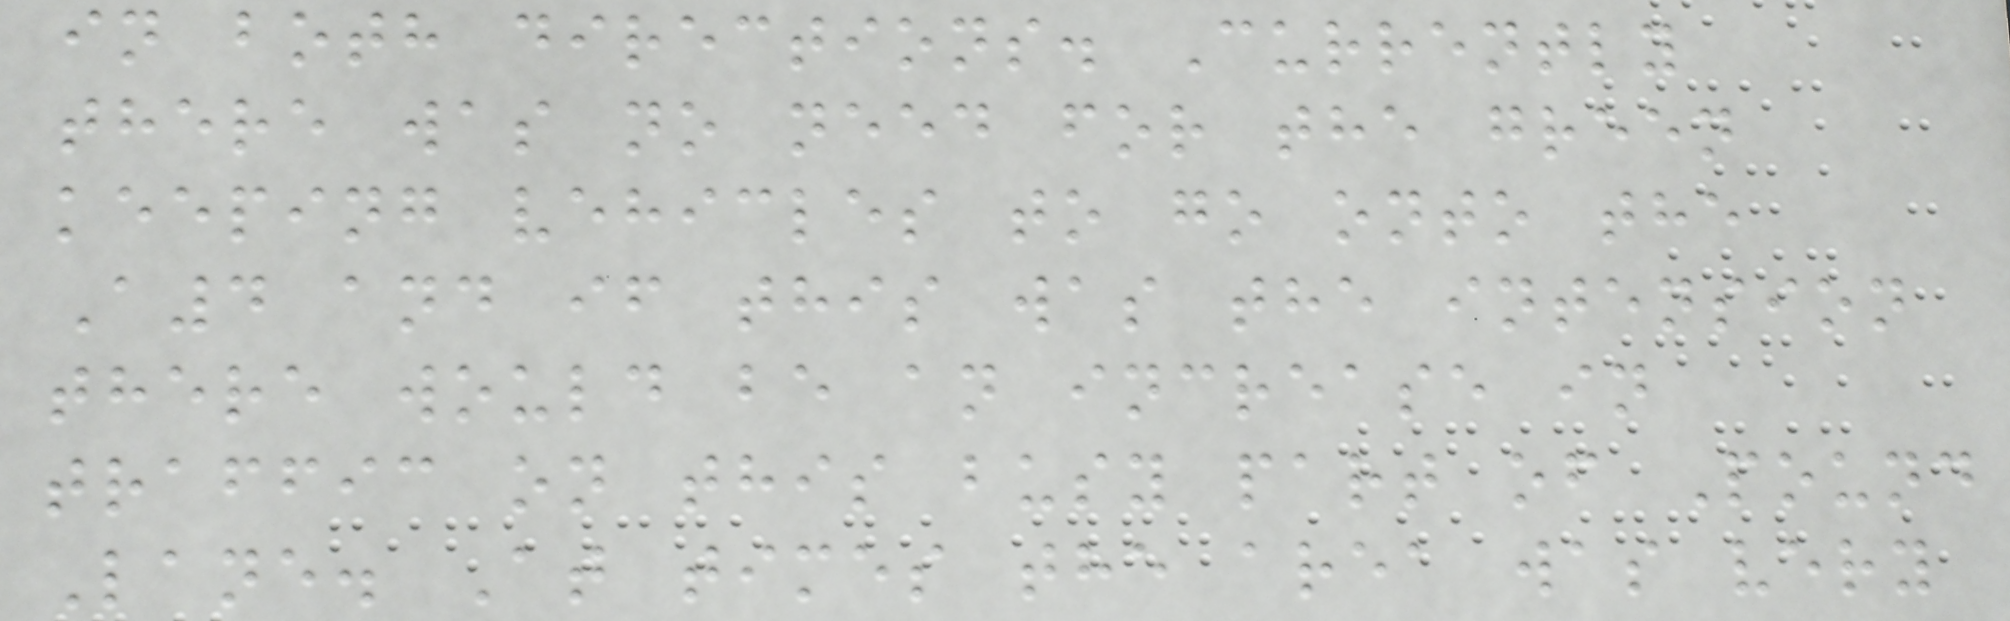in both directions. Currently
there was no need for the green
keeping vehicles to go onto the
A4 and if this was the intension
there would be an increase in
traffic on this busy part of Pound
Lane. At times the area was very
